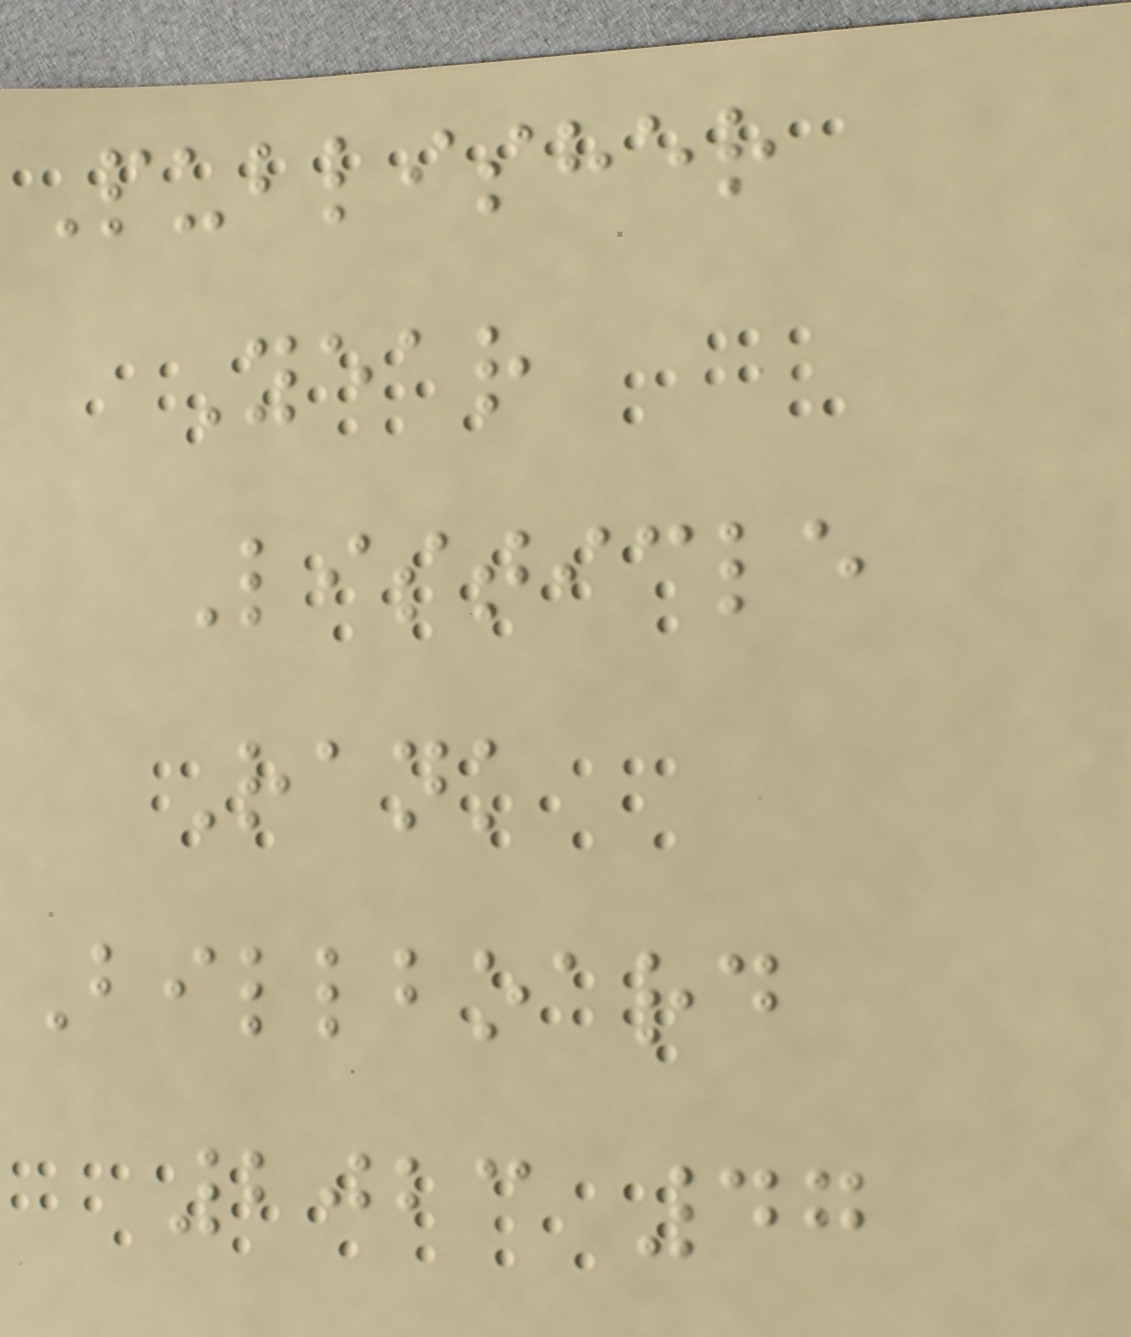Publisher
Year
Listicle
Rank
Billboard
2023 47
